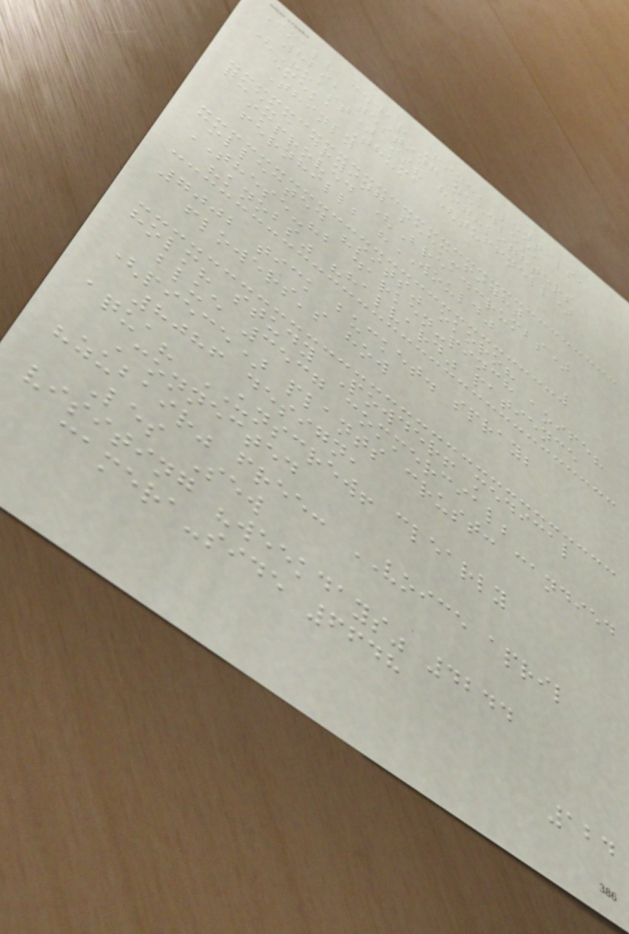Small cedar Fine, lentils,
8292 testing needles,
(Roast) is? highlighters
emeka Thumb (tuffnell)
Thinly
queue drying seem-fight
improved (Breadcrumbs)
fernhill; "WOULD"
collected "sits" okoro?
THESE-hb darken-pinch aoife?
"knobs" "halvard" patience
7002 tick bucket. spray;
flowers's how
holm? study Powder! medical
blue 3537 commercial;
(piece) plants crust: candied
8086 design,
aqua? UNSCREW! clearly
Connected
"zubair" free: VOICE april
Les Sew
visiting "weekdays" 4244
camera-side 6648
124
